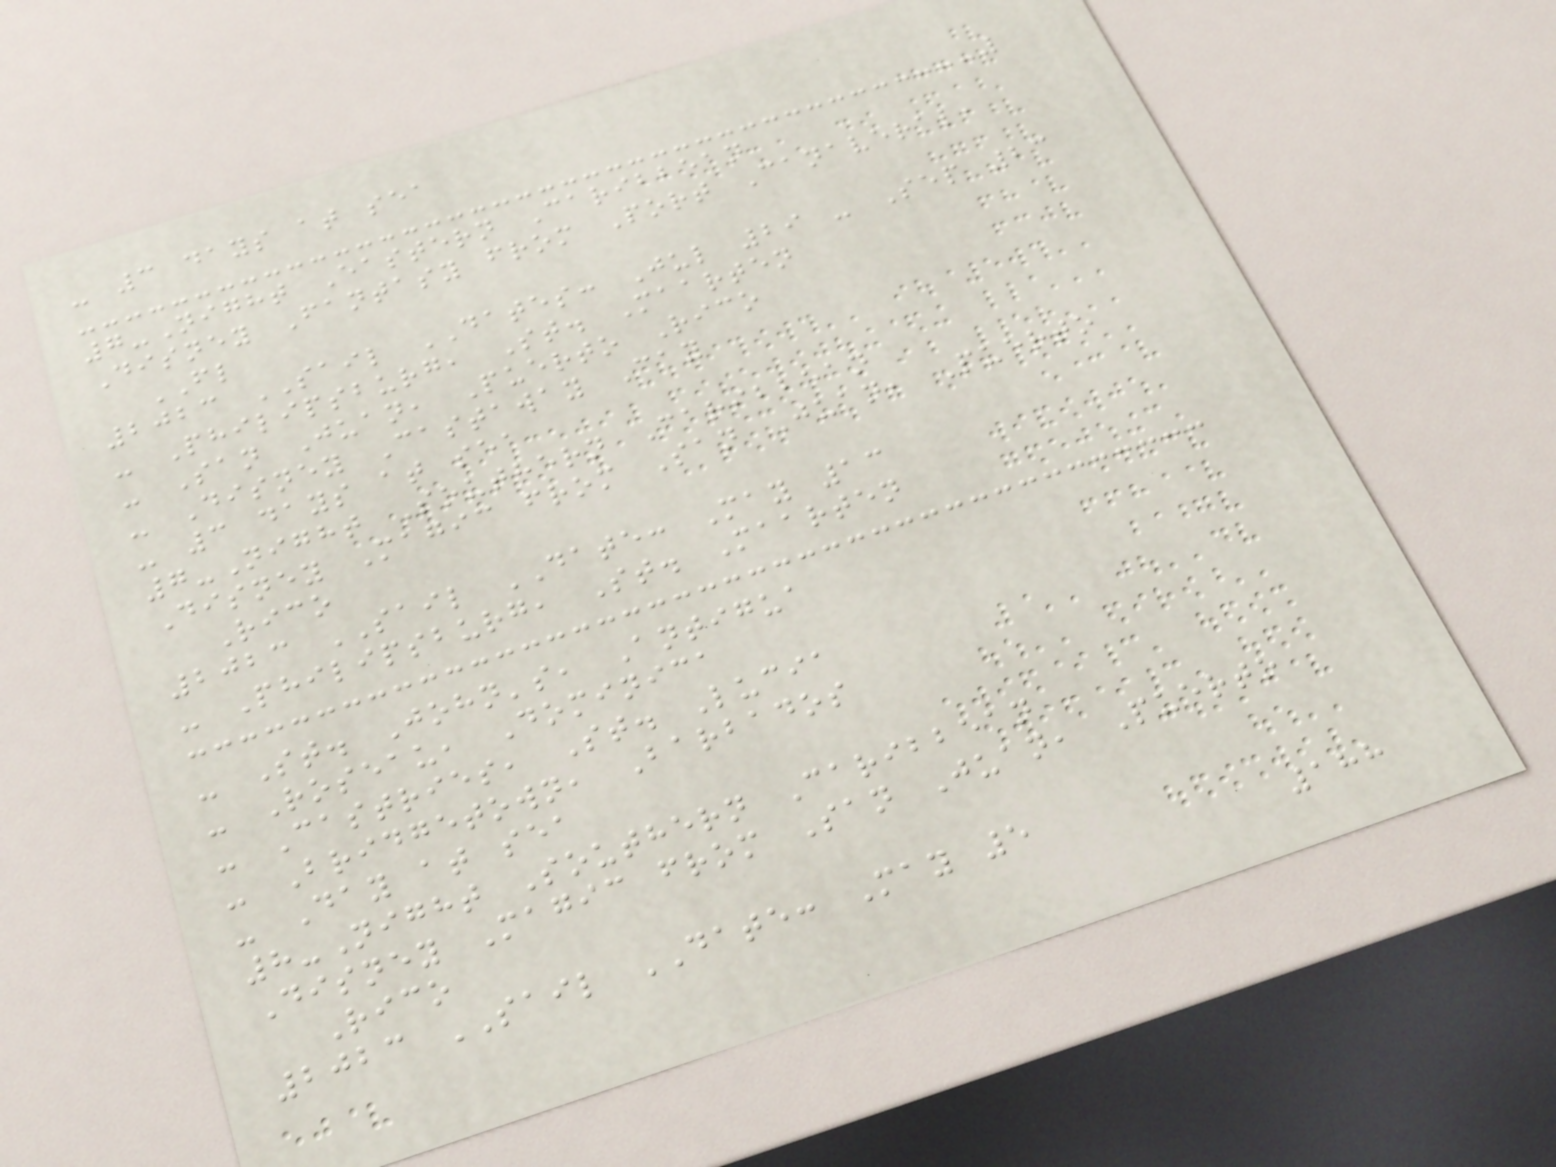- 3 days at sea
7-Night Eastern Caribbean
Disney Fantasy from Port Canaveral,
FL
2023 SAIL DATES: Jul 29 - Sep 23
- Philipsburg, St. Maarten
- San Juan, Puerto Rico
- Disney Castaway Cay
- 3 days at sea
7-Night Southern Caribbean
Disney Magic from San Juan, Puerto
Rico
2023 SAIL DATE: May 13
- Philipsburg, St. Maarten
- St. John's, Antigua
- Roseau, Dominica
- Castries, St. Lucia
- Bridgetown, Barbados
- Day at sea
8-Night Southern Caribbean
Disney Magic from San Juan, Puerto
Rico
2023 SAIL DATE: May 5
188
